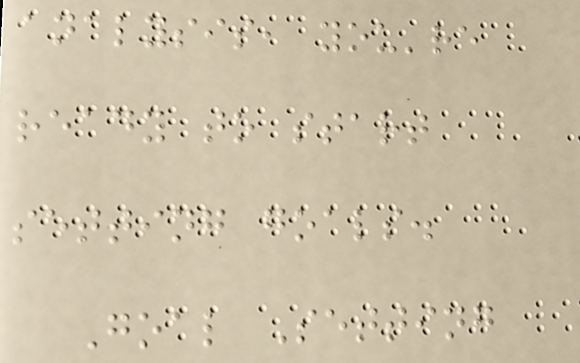analysis, you're
ready to start
setting goals.
Goal Setting
